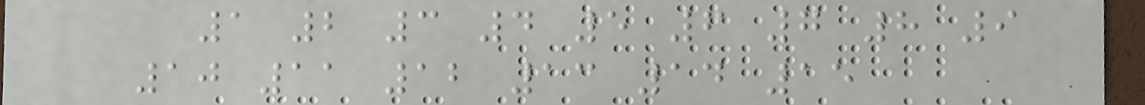1 2 3 4 5 6 7 8 9
10 11 12 13 14 15
